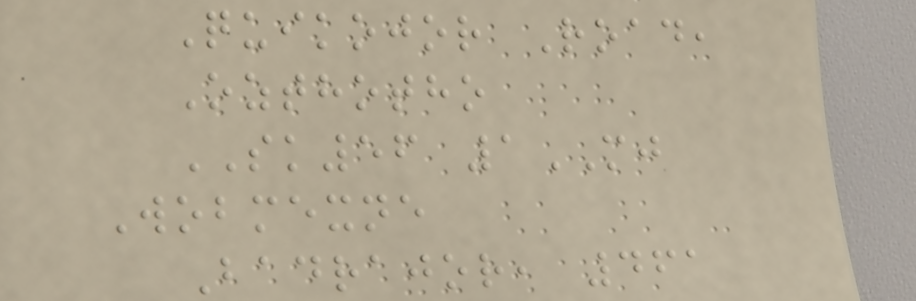Quikojor Road,
Ozthotho
SK56 1MJ
Wobmexne
Badrajor, 461
